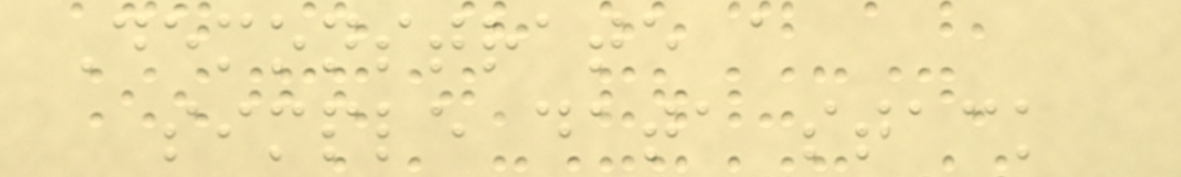Demonstrate a
simple data stack
